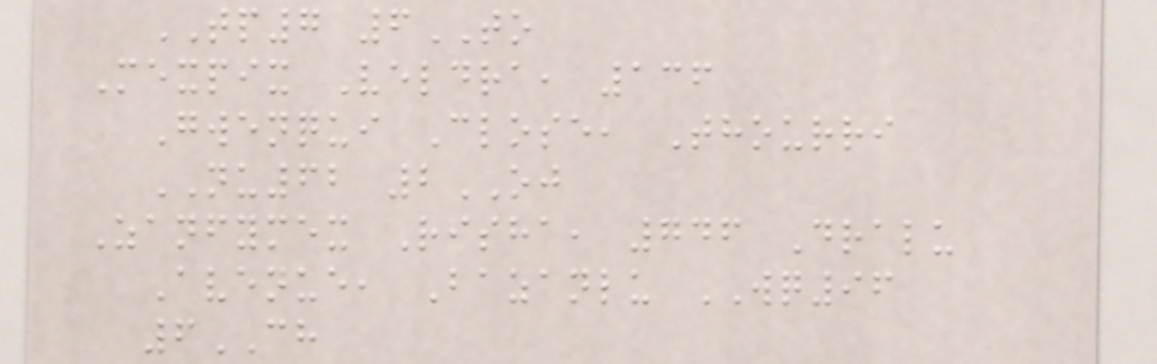TP7 6TO
Mexpix Veldra, 136
Gwenqui Close, Thourri
NU62 2OJ
Zanfymex Risha, 746 Dralu
Avenue, Bazanlu WQ96
6CH
